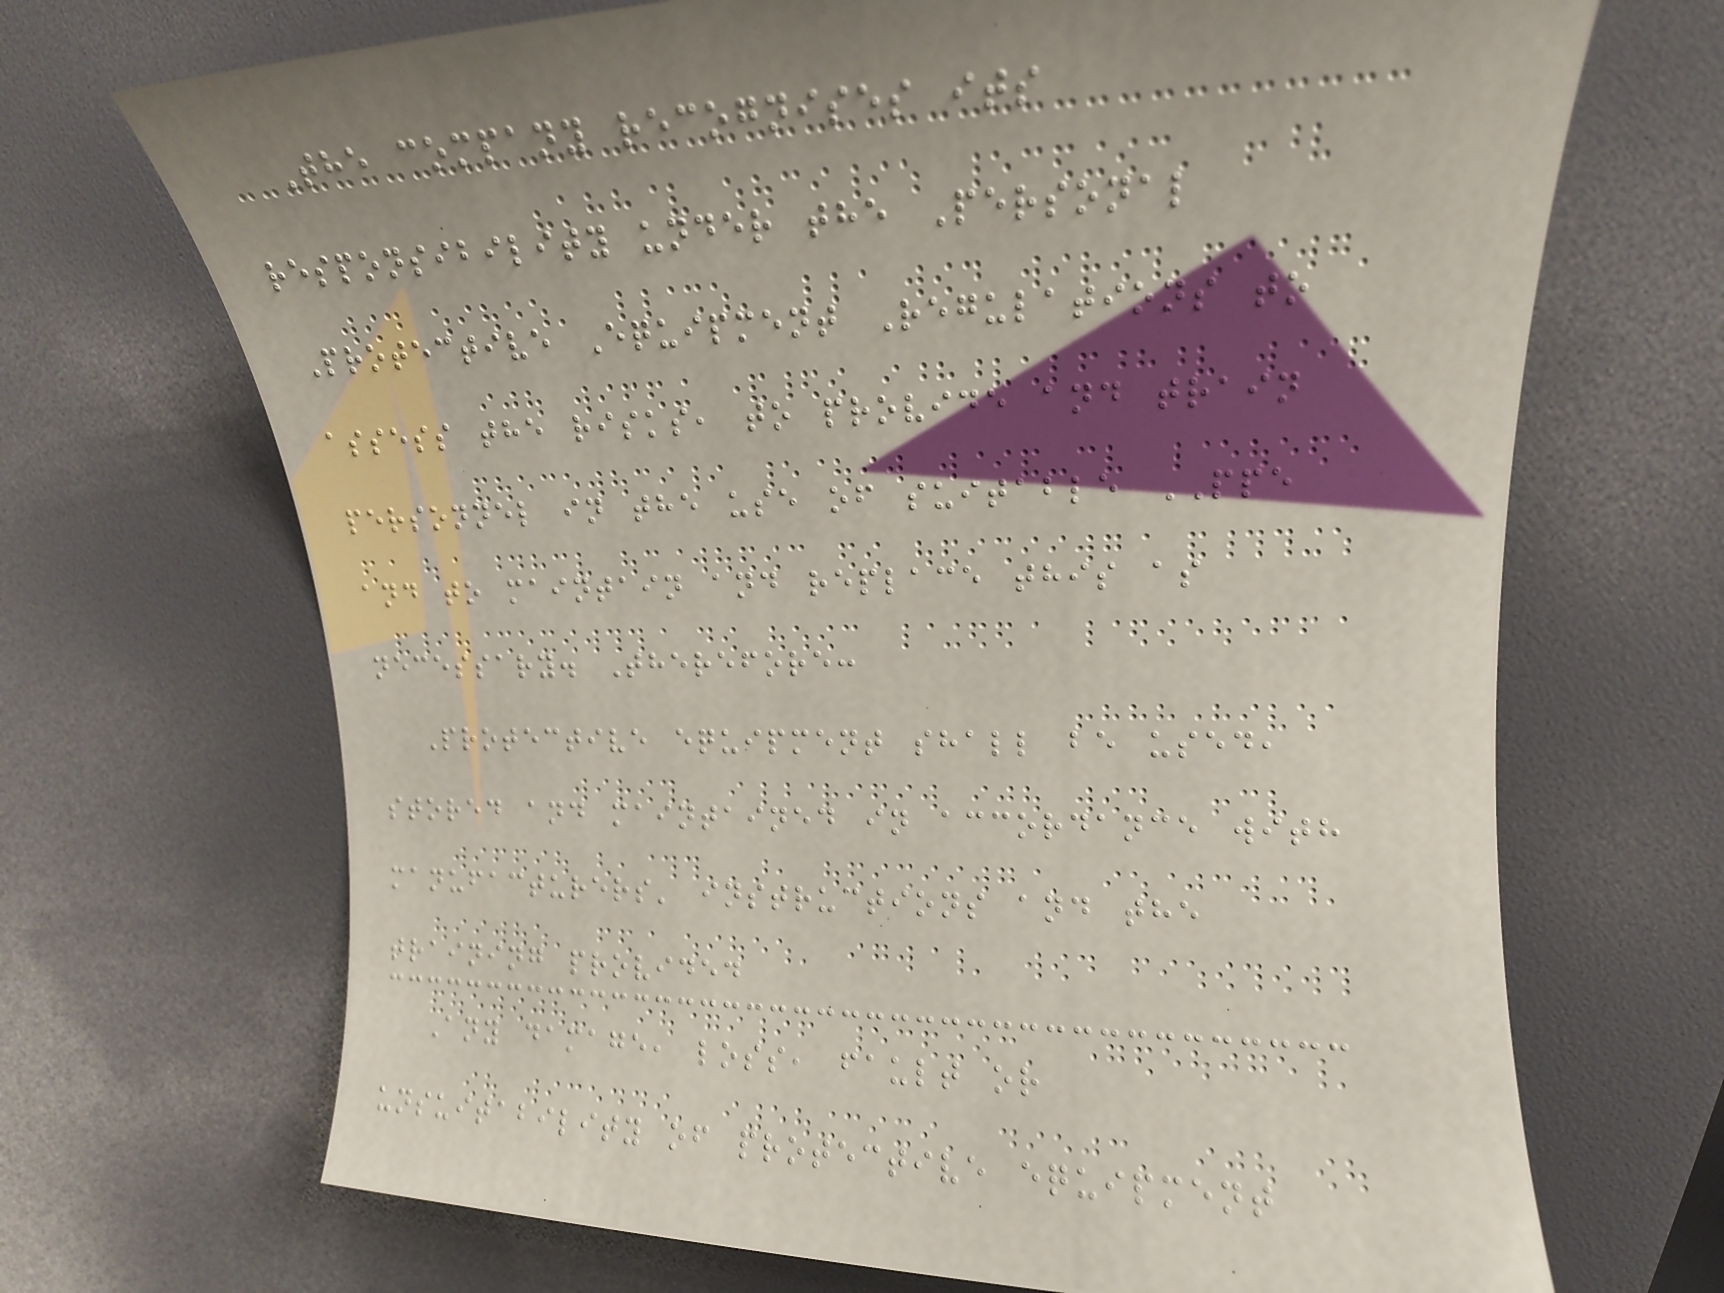The company recognises its
responsibility under the Personal
Protective Equipment Regulations to
assess the risks, to provide and train
personnel in the use of suitable PPE
and to maintain and replace this as
necessary. Therefore:
Protective equipment shall be used,
stored and maintained in accordance with
manufacturers' instructions and the
training provided
Any damage, loss, fault or
unsuitability of protective equipment
